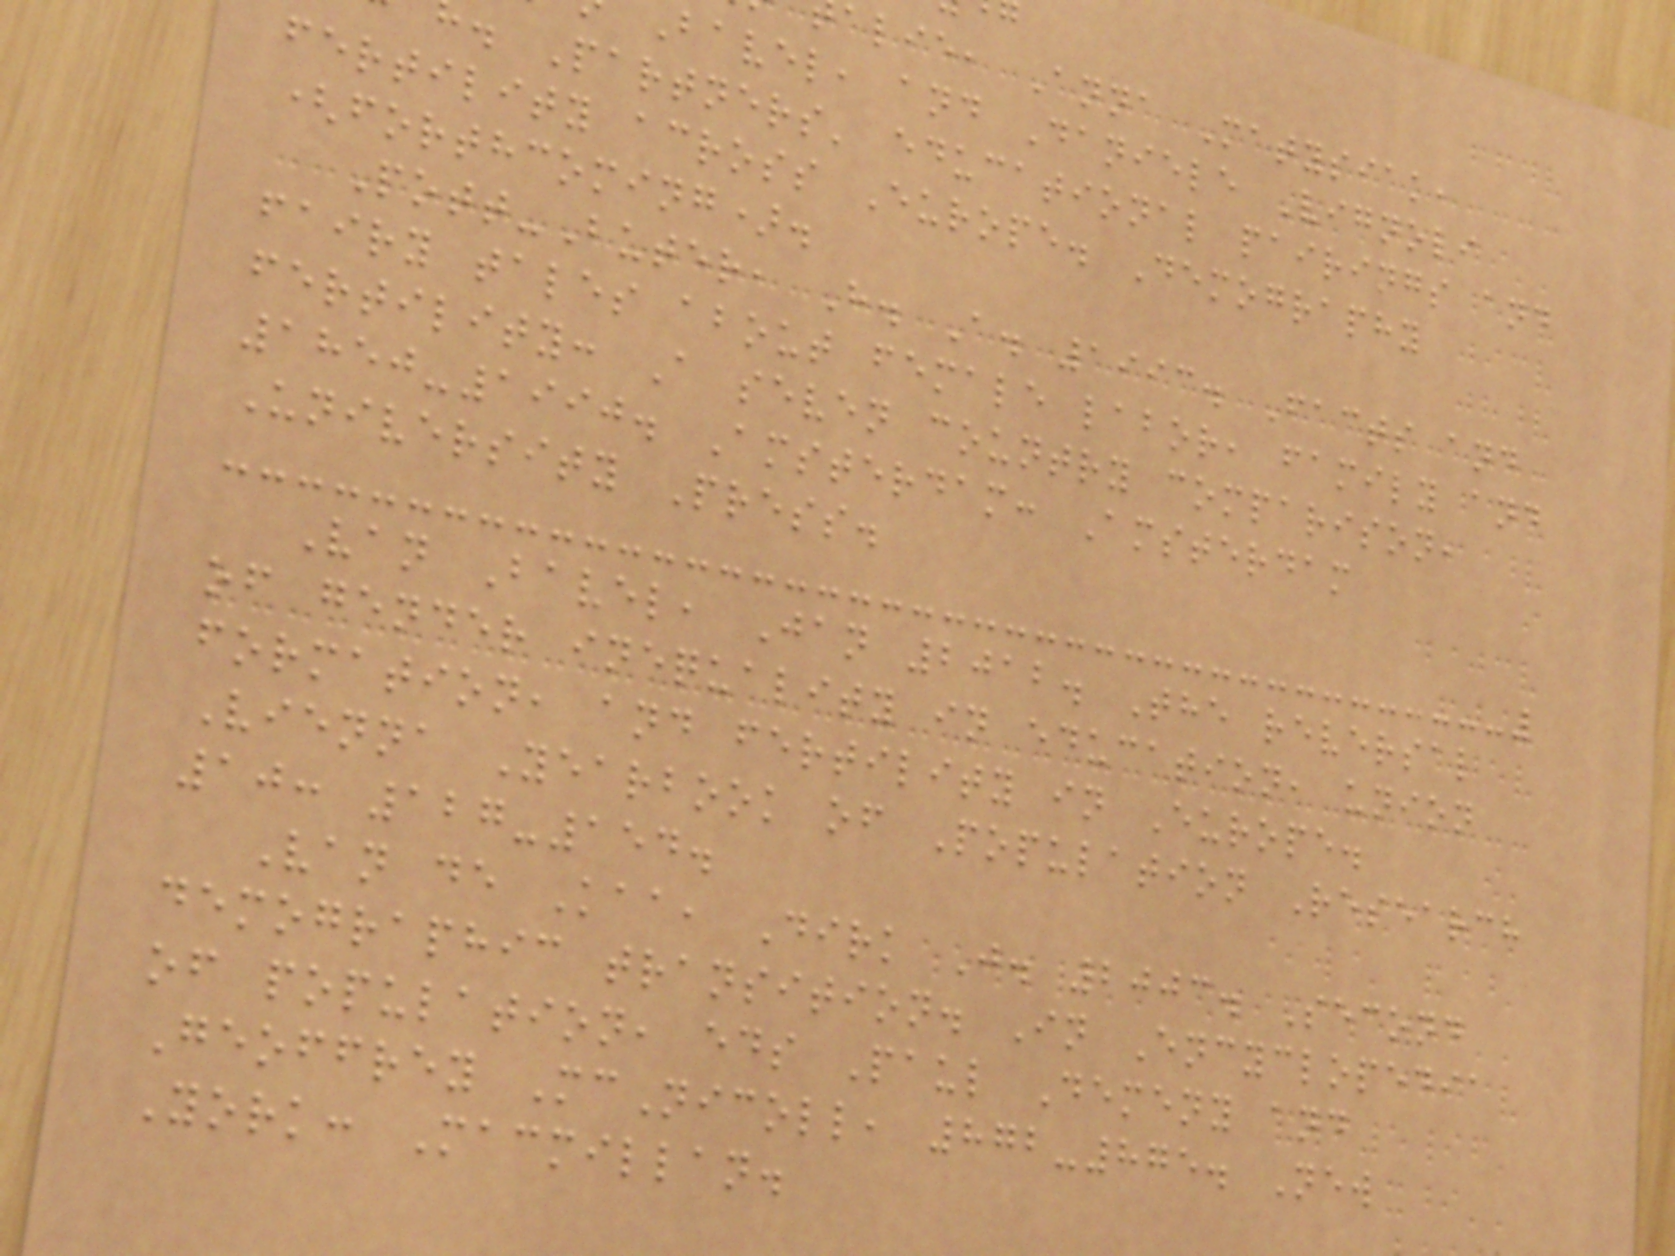alie, Anna Matysiak,
Bavel, and Daniele Vignoli
. Partners' educational pairings and
fertility across Europe. Demography
(forthcoming).
Pott-Buter, H. A. 1993. Facts and
fairy tales about female labor, family and
fertility: A seven country comparison,
1850-1990. Amsterdam: Amsterdam
University Press.
Van Bavel, Jan 2012. The reversal
of gender inequality in education, union
formation, and fertility in Europe.
Vienna Yearbook of Population Research
10: 127-154.
Van de Kaa, Dirk J. 2003. Second
demographic transition. In Encyclopedia
of population, eds Paul Demeny and
Geoffrey McNicoll, 872-875. New
York: Macmillan.
